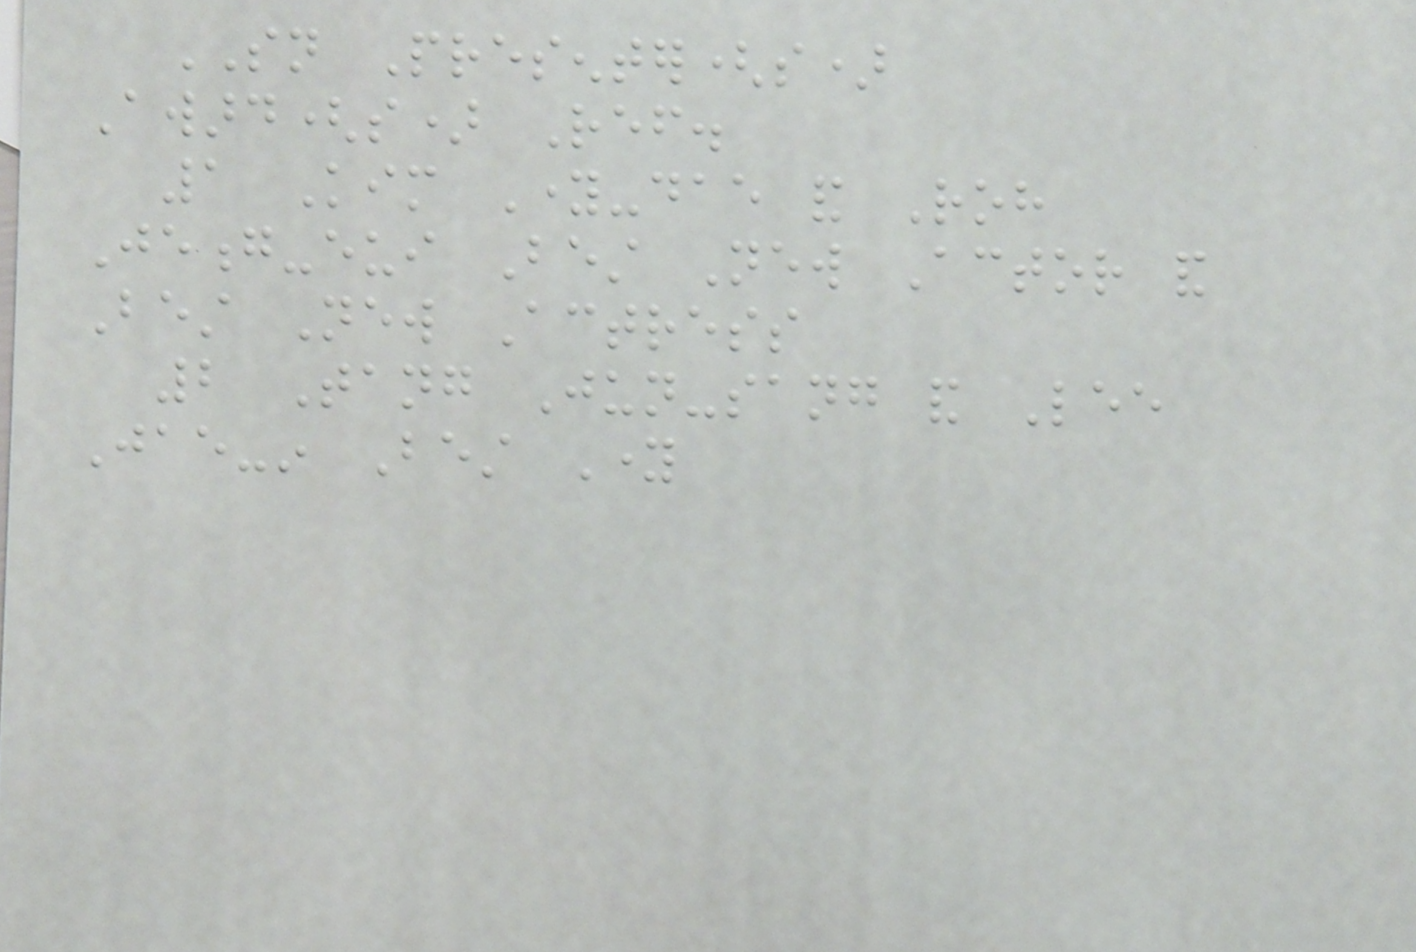SN Presenter(s)
Award(s) Ref.
1 Kim Young-dae and Roh
Jeong-eui Best New Actor and
Best New Actress
2 Tang Jun-sang and Lee
Jae-in Best Young
